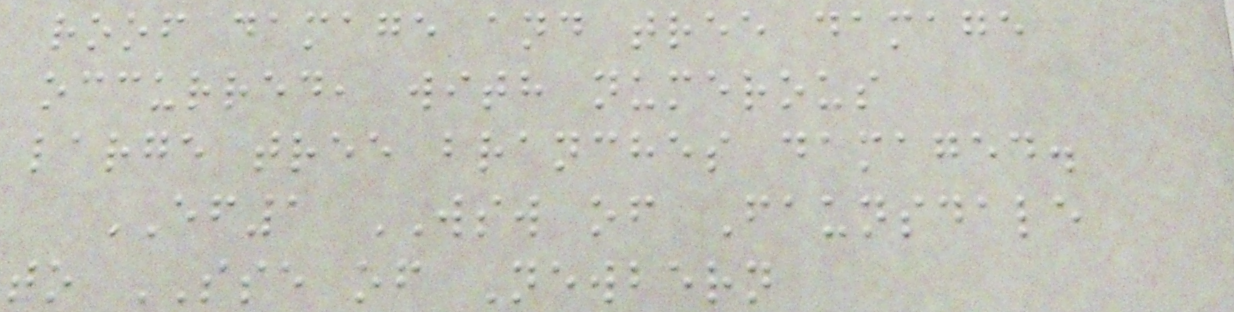roof damage and tree damage
occurred, with numerous
large tree branches damaged.
EF1 WSW of Faunsdale
to SSE of Newbern
